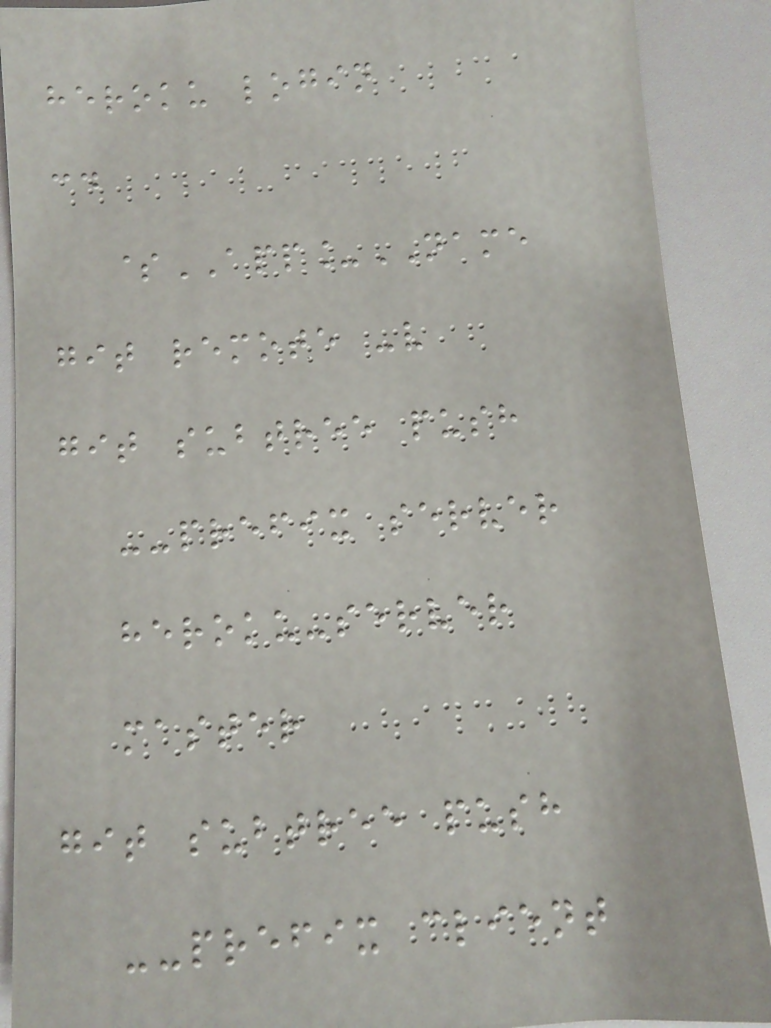heroku login
cd
$APP_NAME
git remote -v
git subtree push
--prefix server
heroku-server
master
git subtree push
--prefix client
